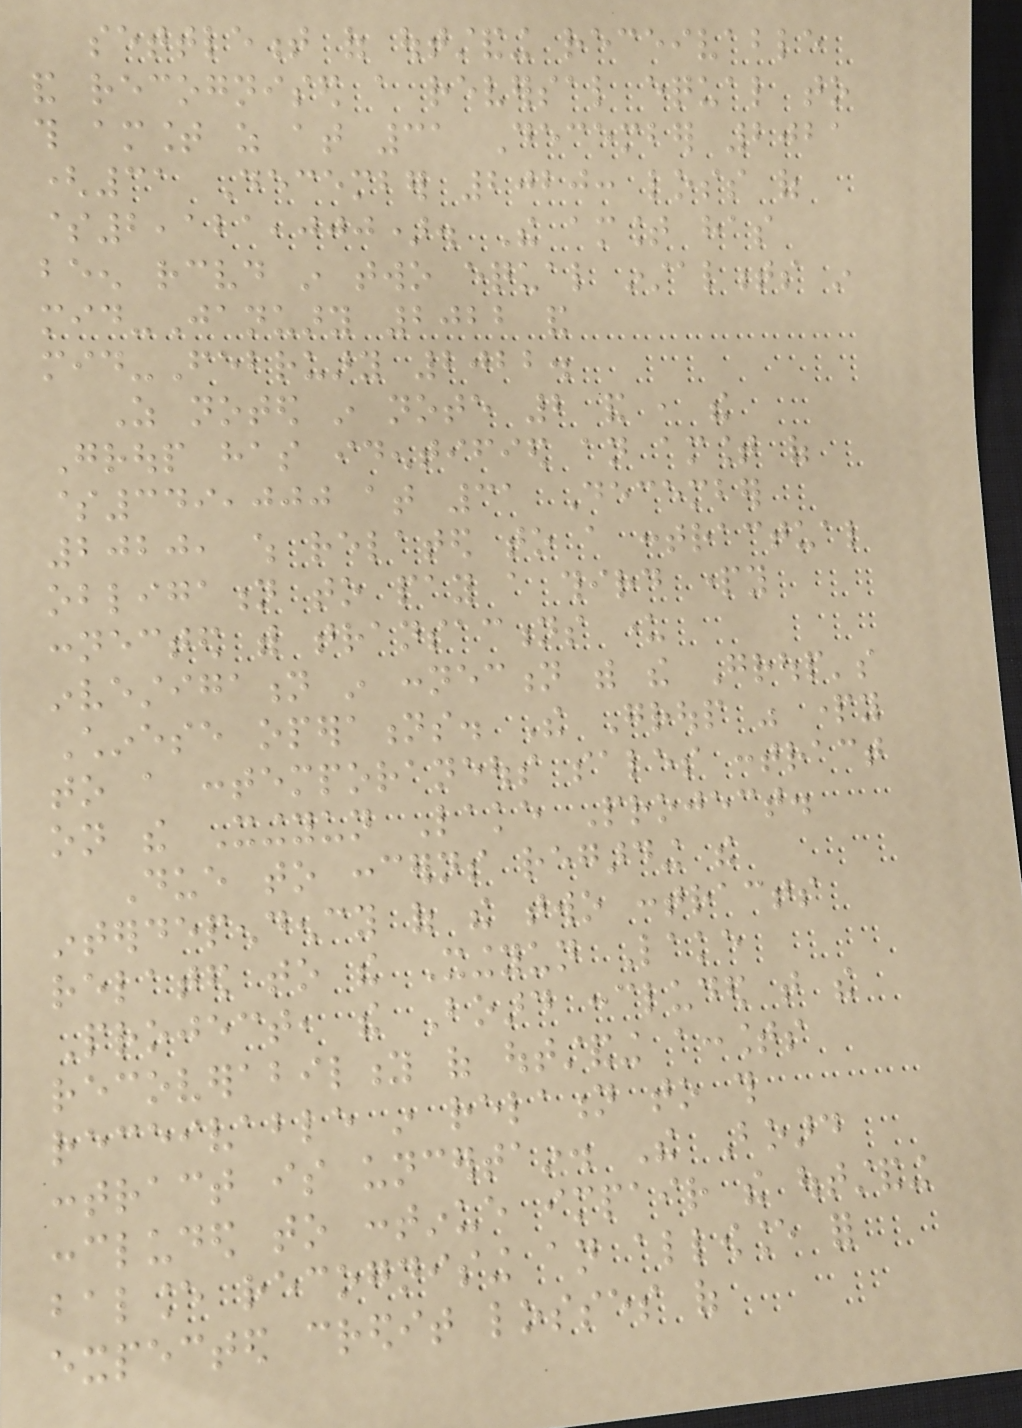settlement of outstanding receivable
and recognised a reversal equal to
this amount as at 31 December 2021
(31 December 2020: loss of
$2,121,000). The amount has
been received in two equal instalments in
mid-January 2022 and
mid-February 2022.
As noted in note 2 and , the
Group has identified an amount of
$349,000 at 31 December
2020, which related to a contractual
obligation to pay a third party
connected with transactions under
investigation in connection with the Group's
Chinese operations. The Group was party
to a contemporaneous sales contract
on the Xingyun Lake Project.
Due to concerns regarding the
interdependency of the two contracts
related to the Xingyun Lake
Project, the Board concluded that the
recoverability of outstanding accounts
receivable in relation to this
contract is uncertain. The Board
concluded to continue impair the outstanding
balance recognising an allowance for
expected credit losses of
